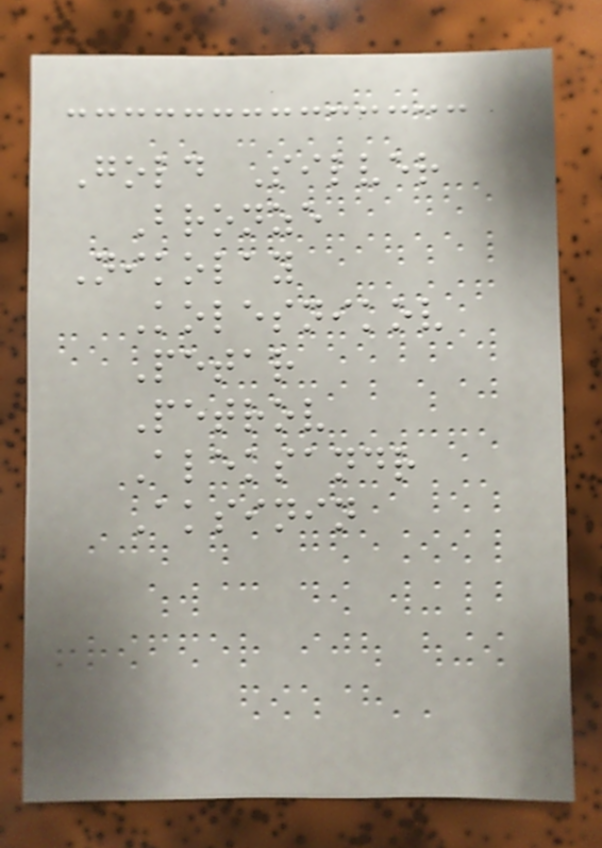Gold Silver
Bronze
Nikolay
Kolesnikov
Petar
Petrov
Aleksandr
Aksinin
